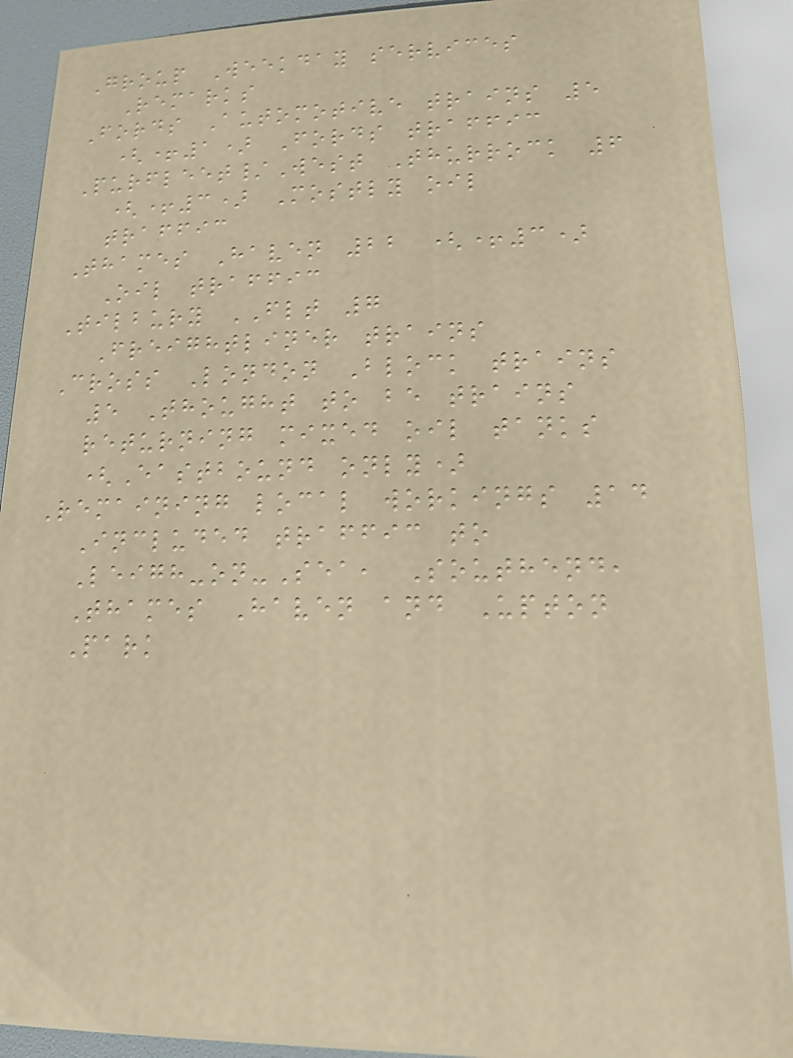Group Weekday services
Remarks
Fords Automotive trains 5
(+1) Fords traffic
Purfleet/West Thurrock 6
(+3) Mostly oil
traffic
Thames Haven 22 (+3)
Oil traffic
Tilbury FLT 7
Freightliner trains
Cross London Block trains
5 Thought to be trains
returning mixed oil tanks
(Eastbound only)
Remaining local workings 14
Included traffic to
Leigh-on-Sea, Southend,
Thames Haven and Upton
Park
